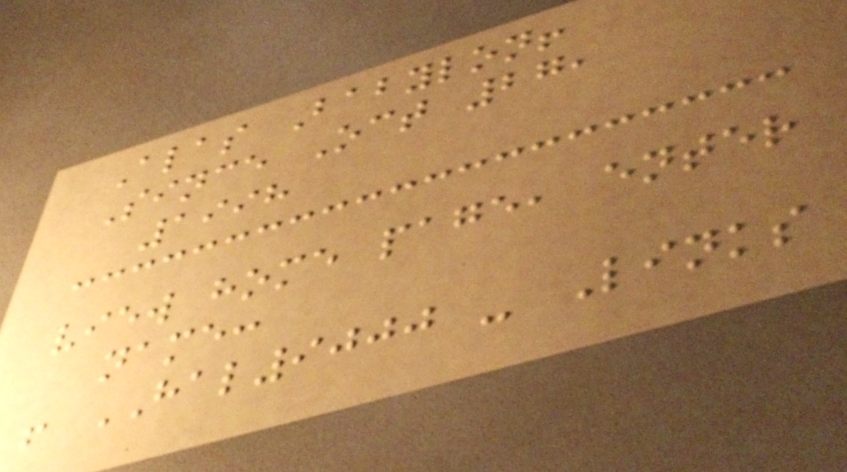Alas Babylon!
Since Oct 27,
1998
view home page, enter
name:
! HAL9000 - Links
